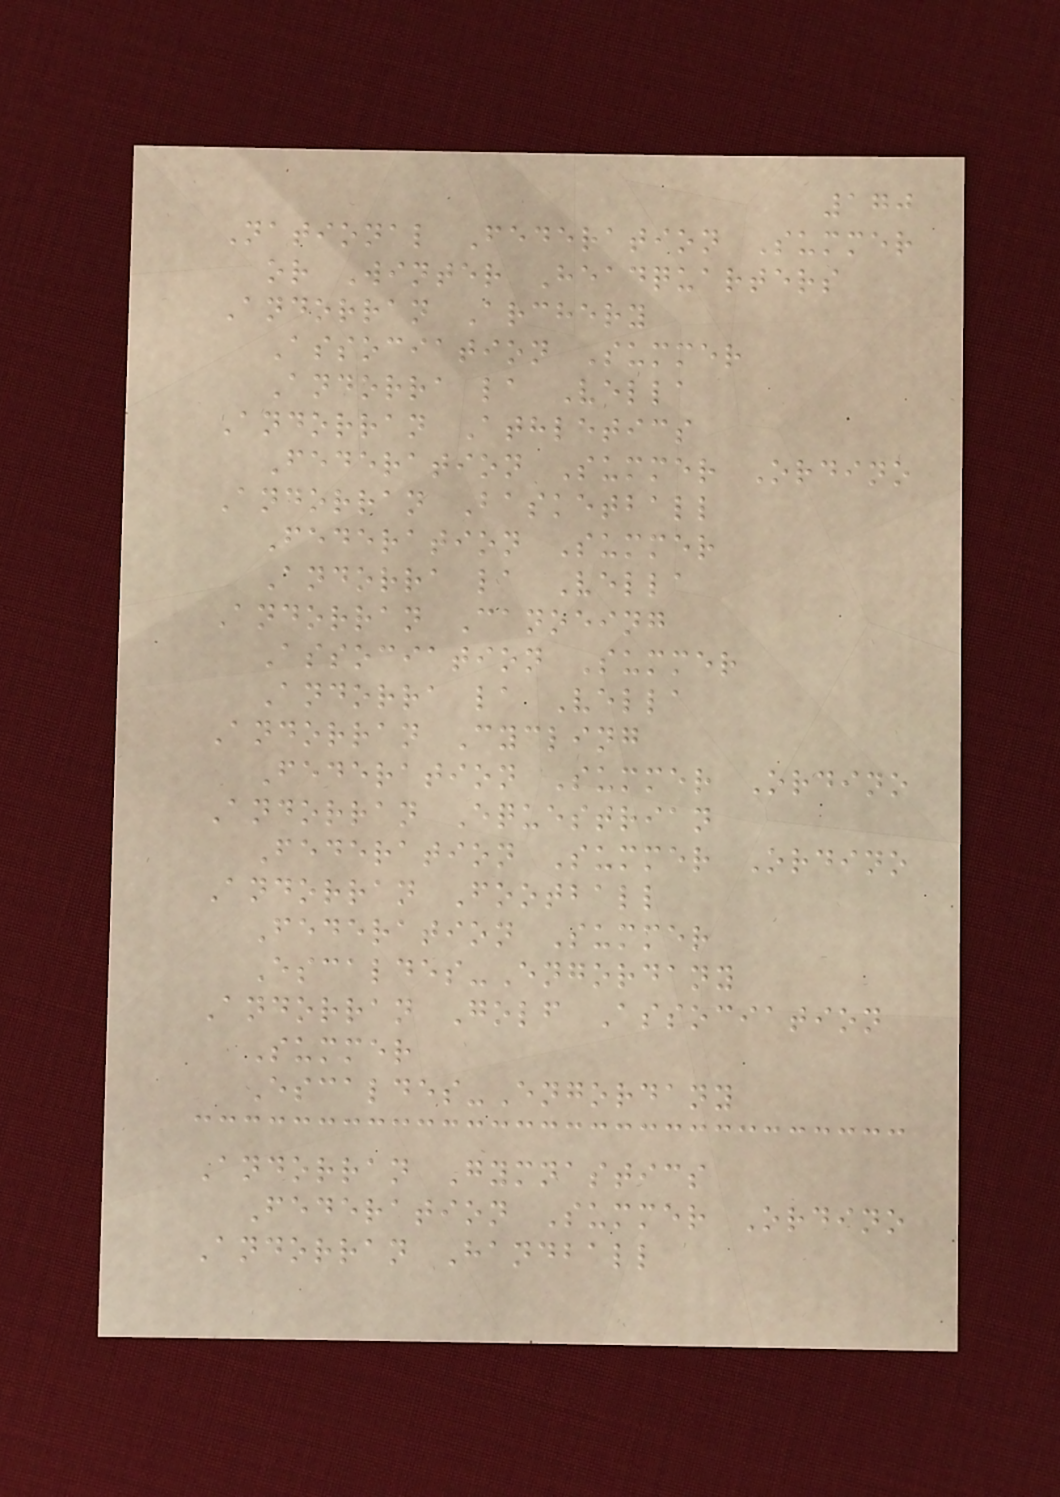170
National Federation Summer
or Winter Headquarters
Andorran Archery
Association Summer
Andorra la Vella
Andorran Athletics
Federation Summer Ordino
Andorran Basketball
Federation Summer
Andorra la Vella
Andorran Canoeing
Association Summer
Andorra la Vella
Andorran Cycling
Federation Summer Ordino
Andorran Equestrian
Federation Summer Ordino
Andorran Football
Federation Summer
Escaldes-Engordany
Andorran Golf Association
Summer
Escaldes-Engordany
Andorran Gymnastics
Federation Summer Ordino
Andorran Handball
